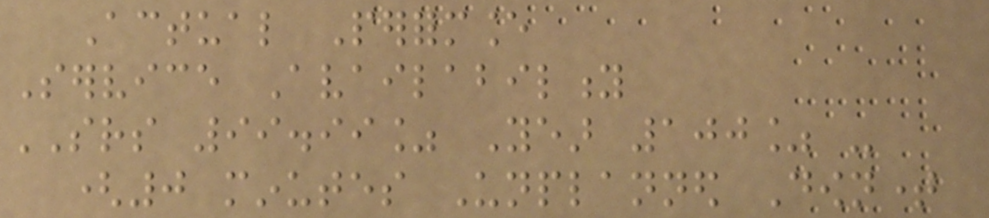Actual Performance
Service Availability
SRS 99.99% Year 100% -
(0 minutes Unplanned Downtime
